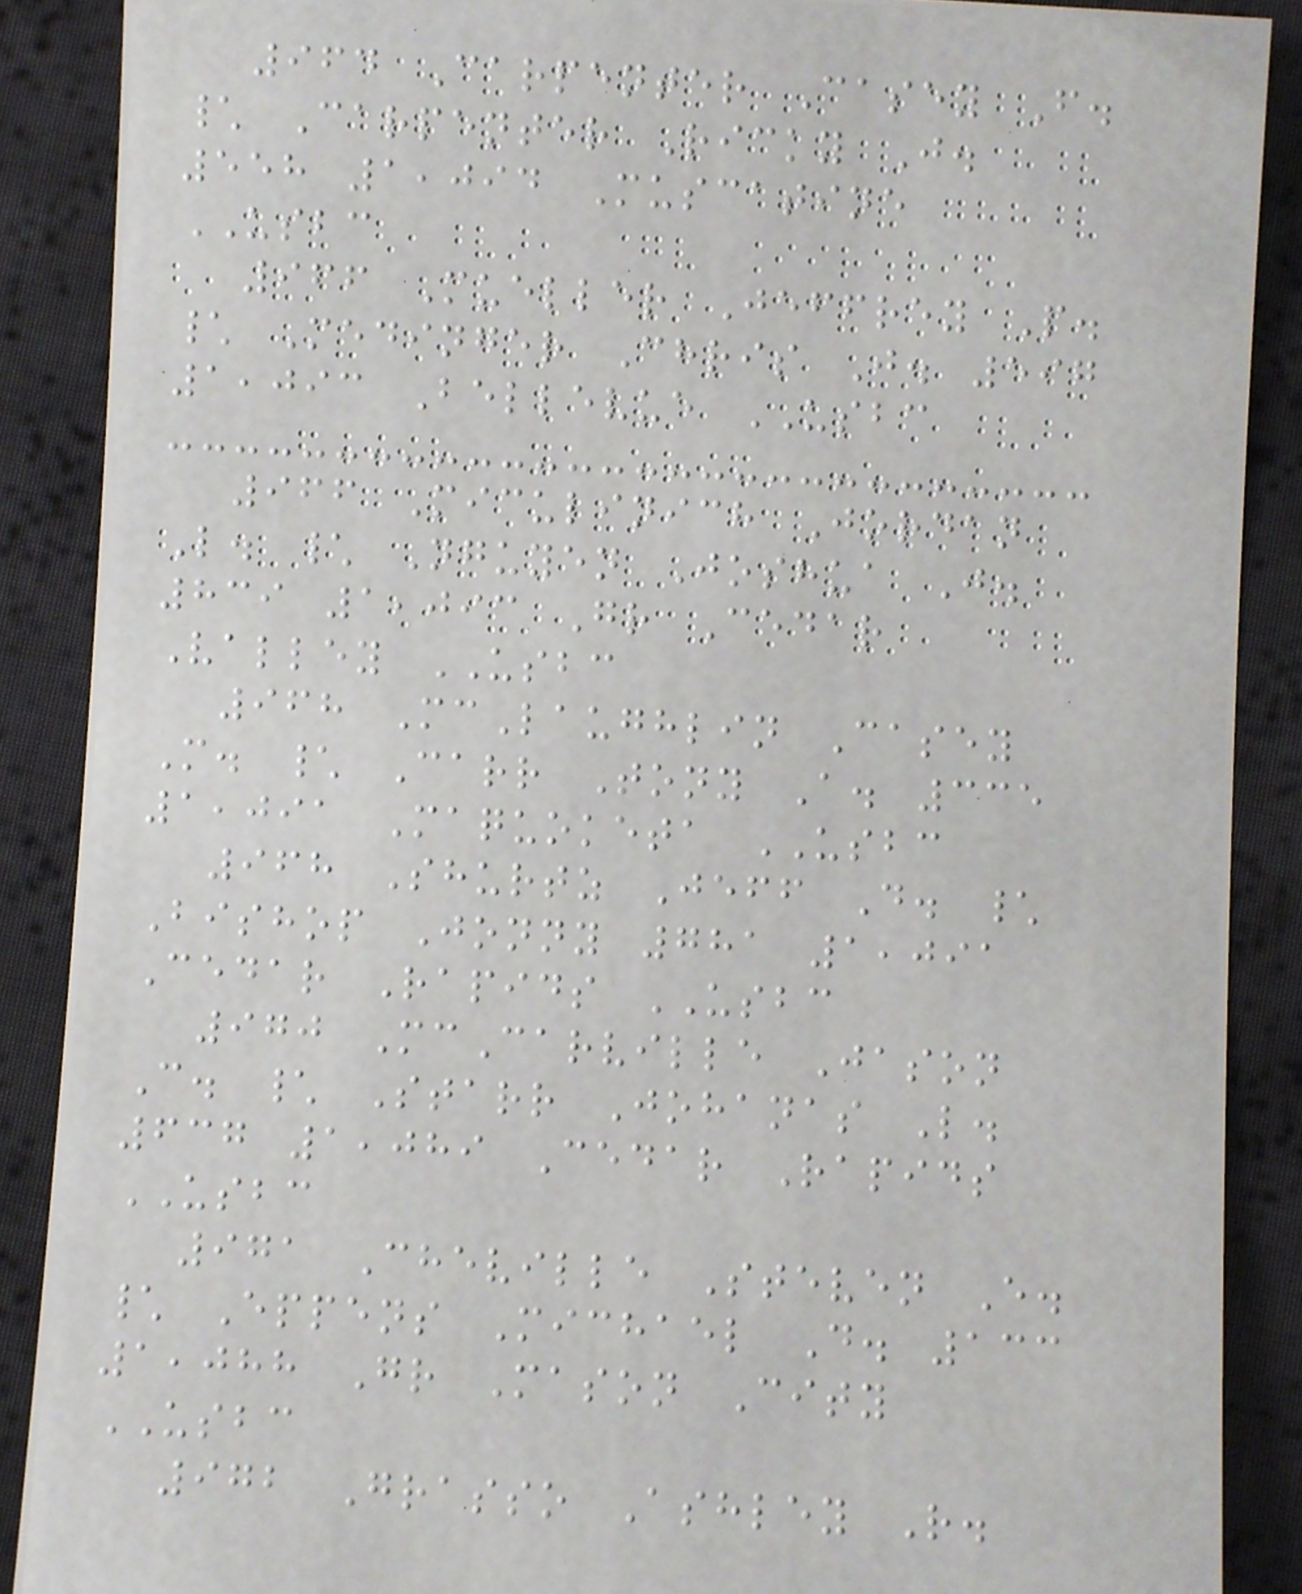964 Carpenter Casey F.
\ Carpenter Ricky J.
558 1,094 Muscatine
USBC
966 Mueller Jeffrey P.
\ Medinger Chris J. 597
1,093 Bellevue USBC
966 Miculinich Jordan
L. \ Nguyen Joshua J.
839 1,093 Gr Cedar
Valley USBC
968 McLaughlin Casey
M. \ Carr Tony A. 335
1,091 Maquoketa USBC
968 Shurtz Jeff D. \
Bishop Jonny 781 1,091
Cedar Rapids USBC
970 McCarville Jason
C. \ Starr Johanas L.
637 1,089 Cedar Rapids
USBC
971 Cheville Steven E.
\ Eppens Michael D. 133
1,088 Gr Mason City
USBC
972 Grasso Ashley R.
